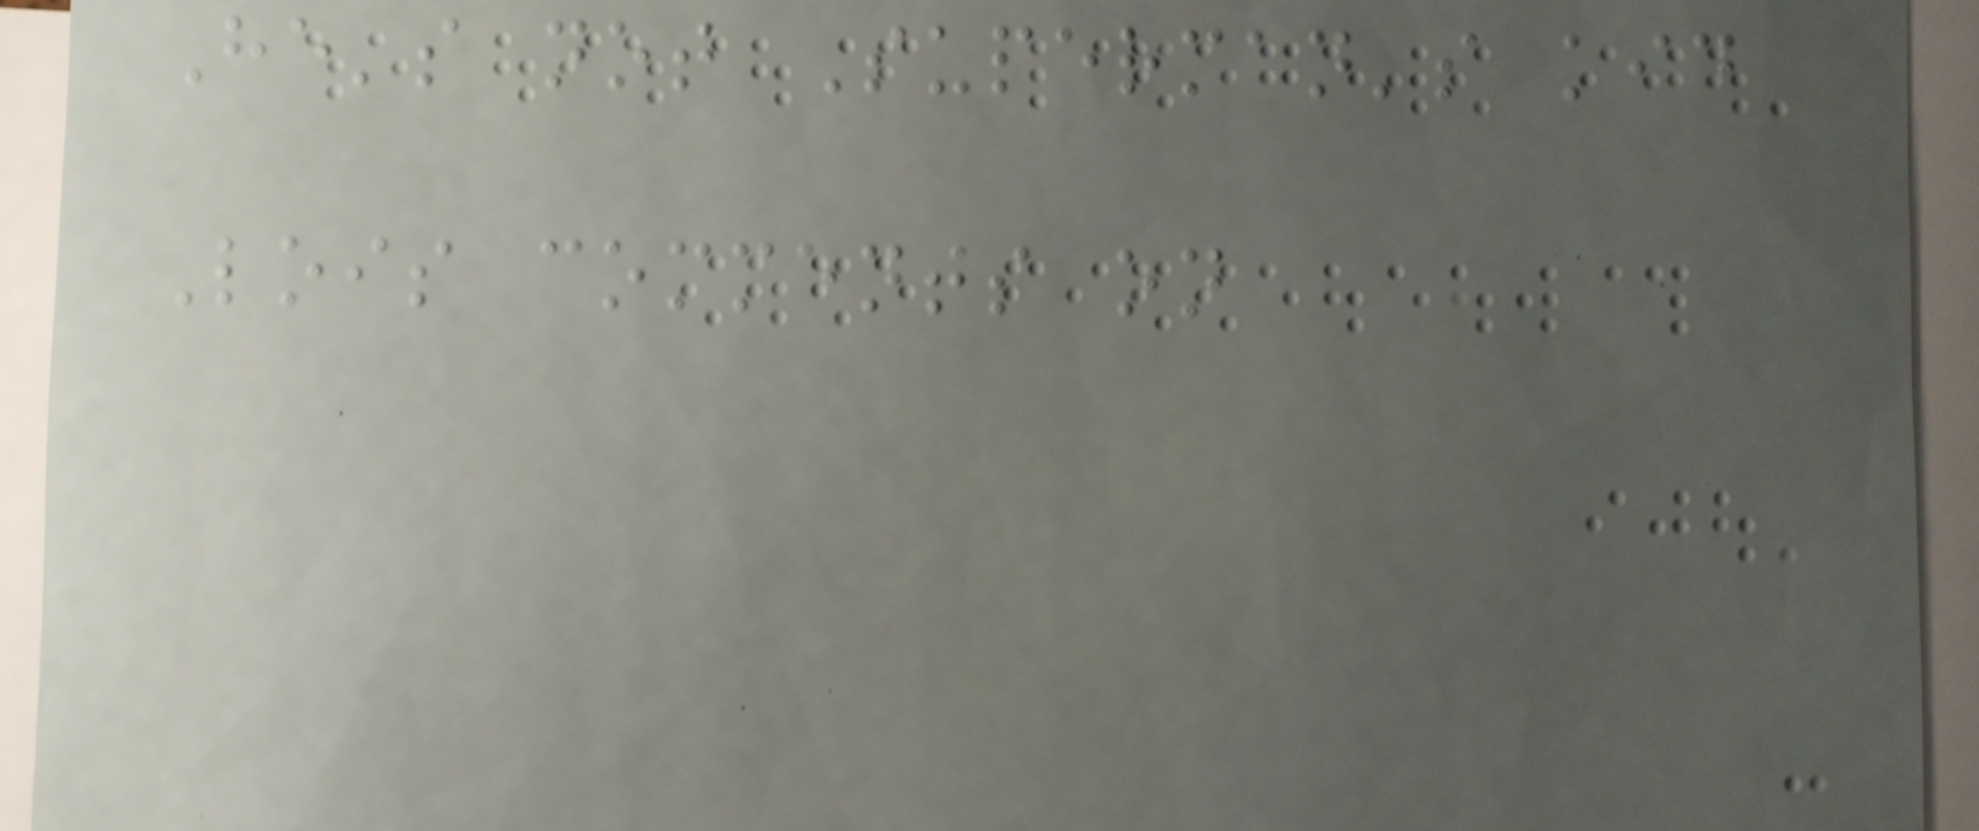He's not Superman's kid
Lois comments on
